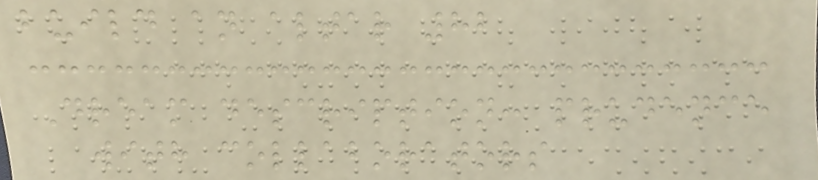build an altar 82
Dream description: prudence
with collaborators
